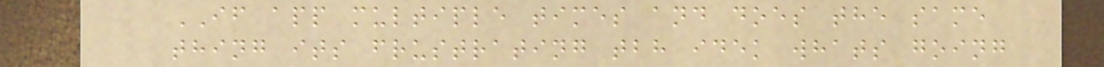IF app multiple times and does the same
thing its frustrating tbh idek whats going
